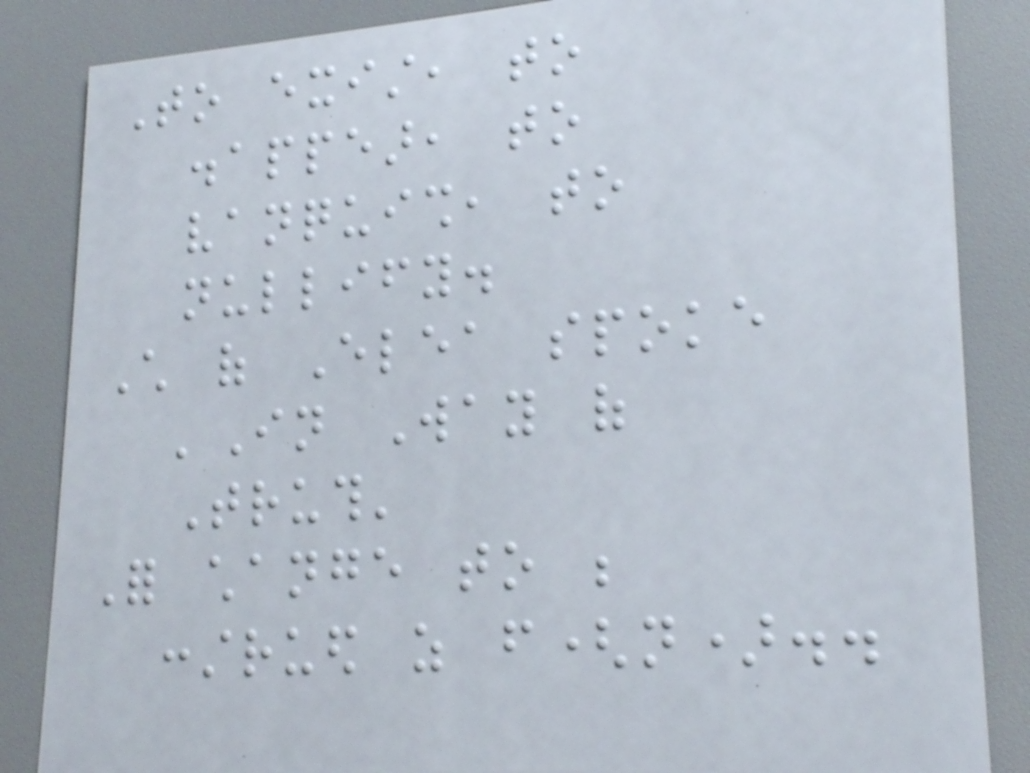To exist, to
disappear, to
vanquish, to
nullify.
Child of Elea spoke
'In Way of
Truth'
For change to be
construed as f(n)..
